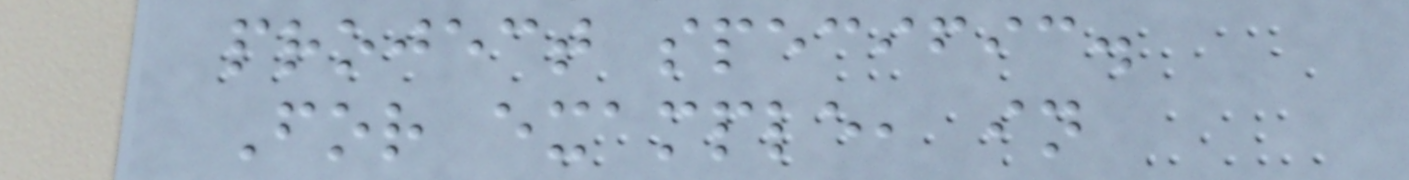project specific.
For example, in
